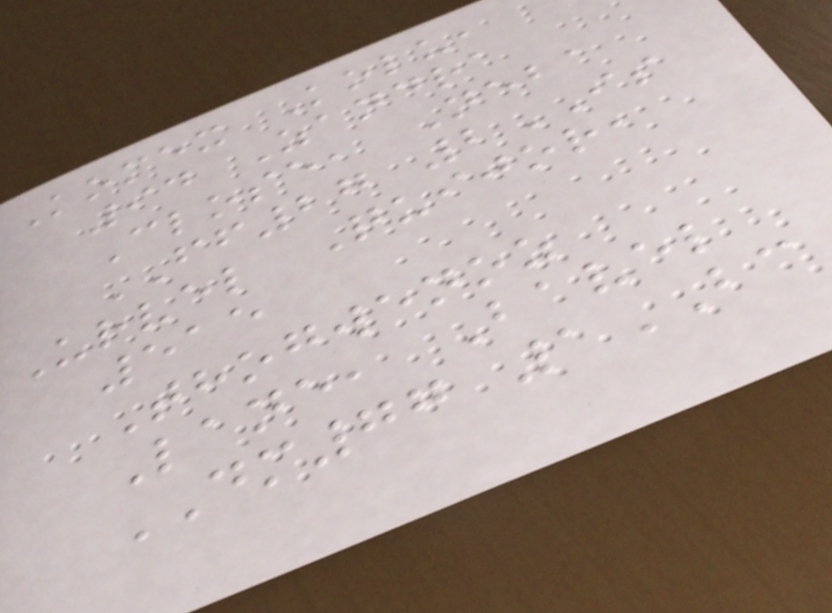Komex Kolu,
94 Zandra
Close, Neba
FF27 2IS
Urvel Quijor,
515
Thogwenoz
Lane, Bavel
DM77 1BC
